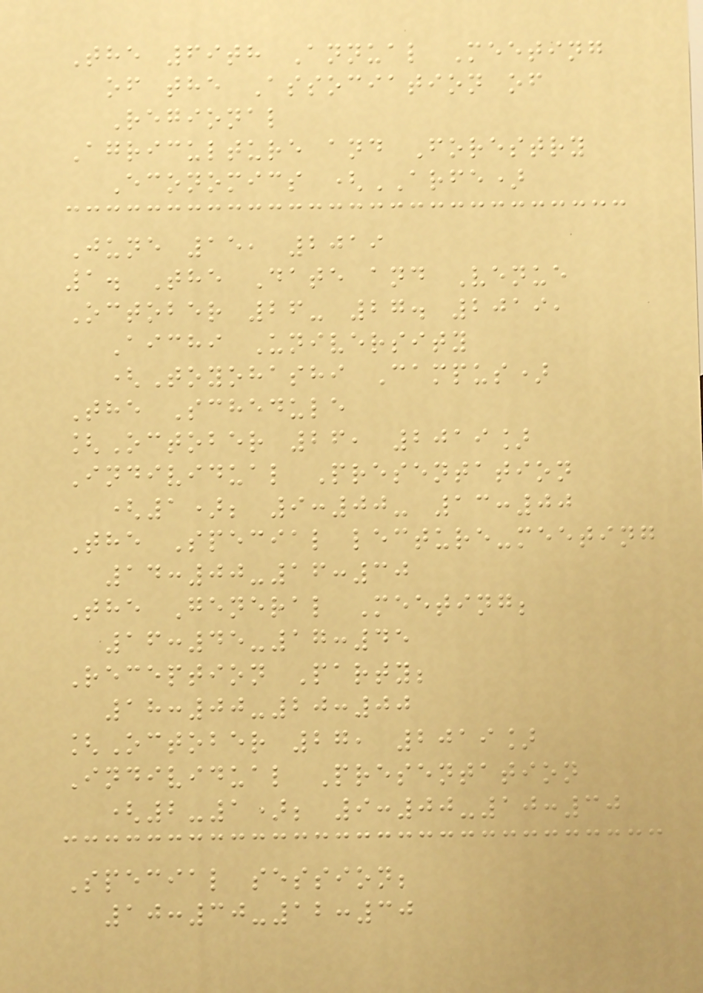The 69th Annual Meeting
of the Association of
Regional
Agriculture and Forestry
Economics (ARFE)
June 15, 2019
1. The Date and Venue
October 26- 27. 2019,
Aichi University
(Toyohashi Campus)
The Schedule
[October 26, 2019]
Individual Presentation
(1); 9:00- 13:00
The Special lecture-meeting
14:00-16:30
The General Meeting;
16:45-17:45
Reception Party;
18:00-20:00
[October 27, 2019]
Individual Presentation
(2-1); 9:00-10:30
Special session;
10:30-12:30
